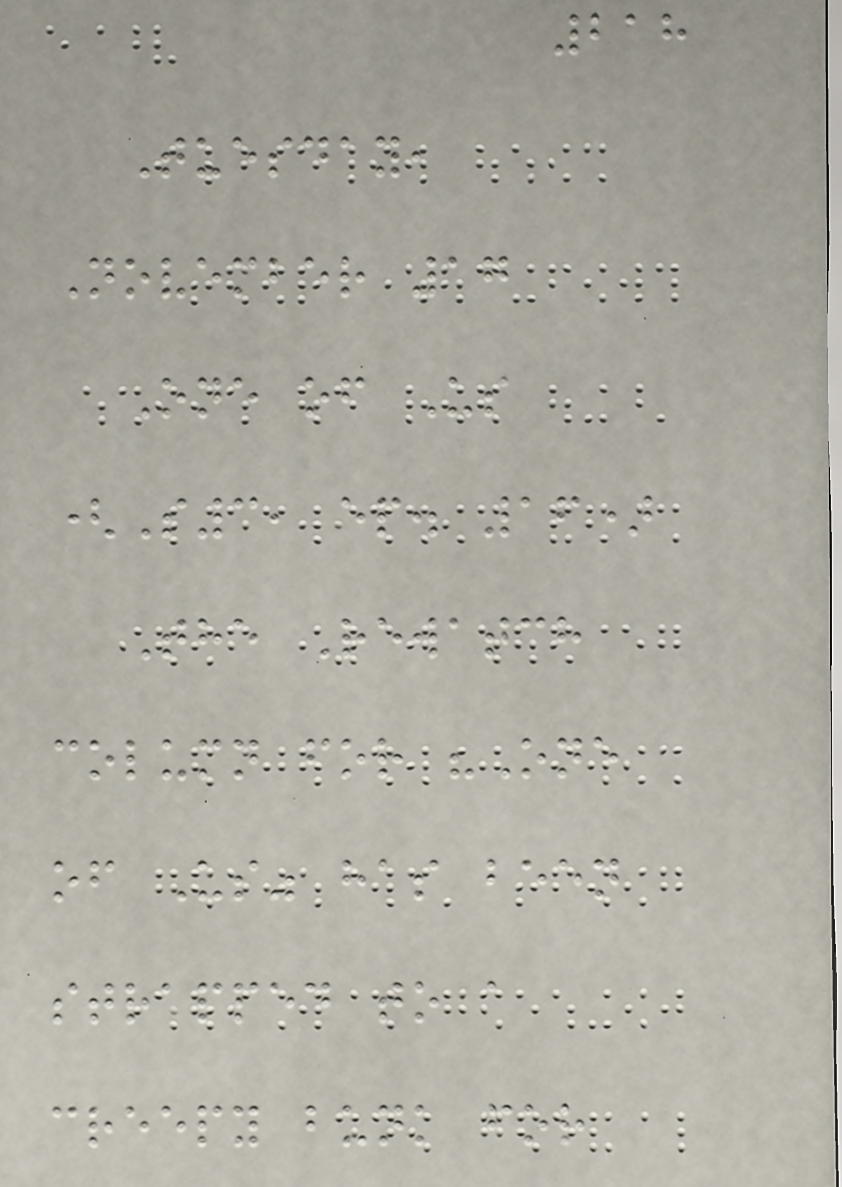218
Tuesday,
November 17
One of Us
(S3, ep. 16)
The Rewatch
column for "One
of Us" has been
strapped to a
creepy bunk for
